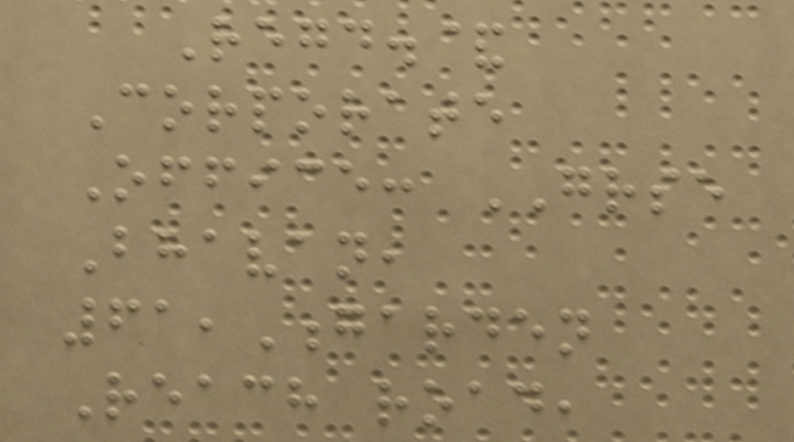Regd.&
Corporate
Office: GRSE
Bhavan,
61,Garden
Reach road,
